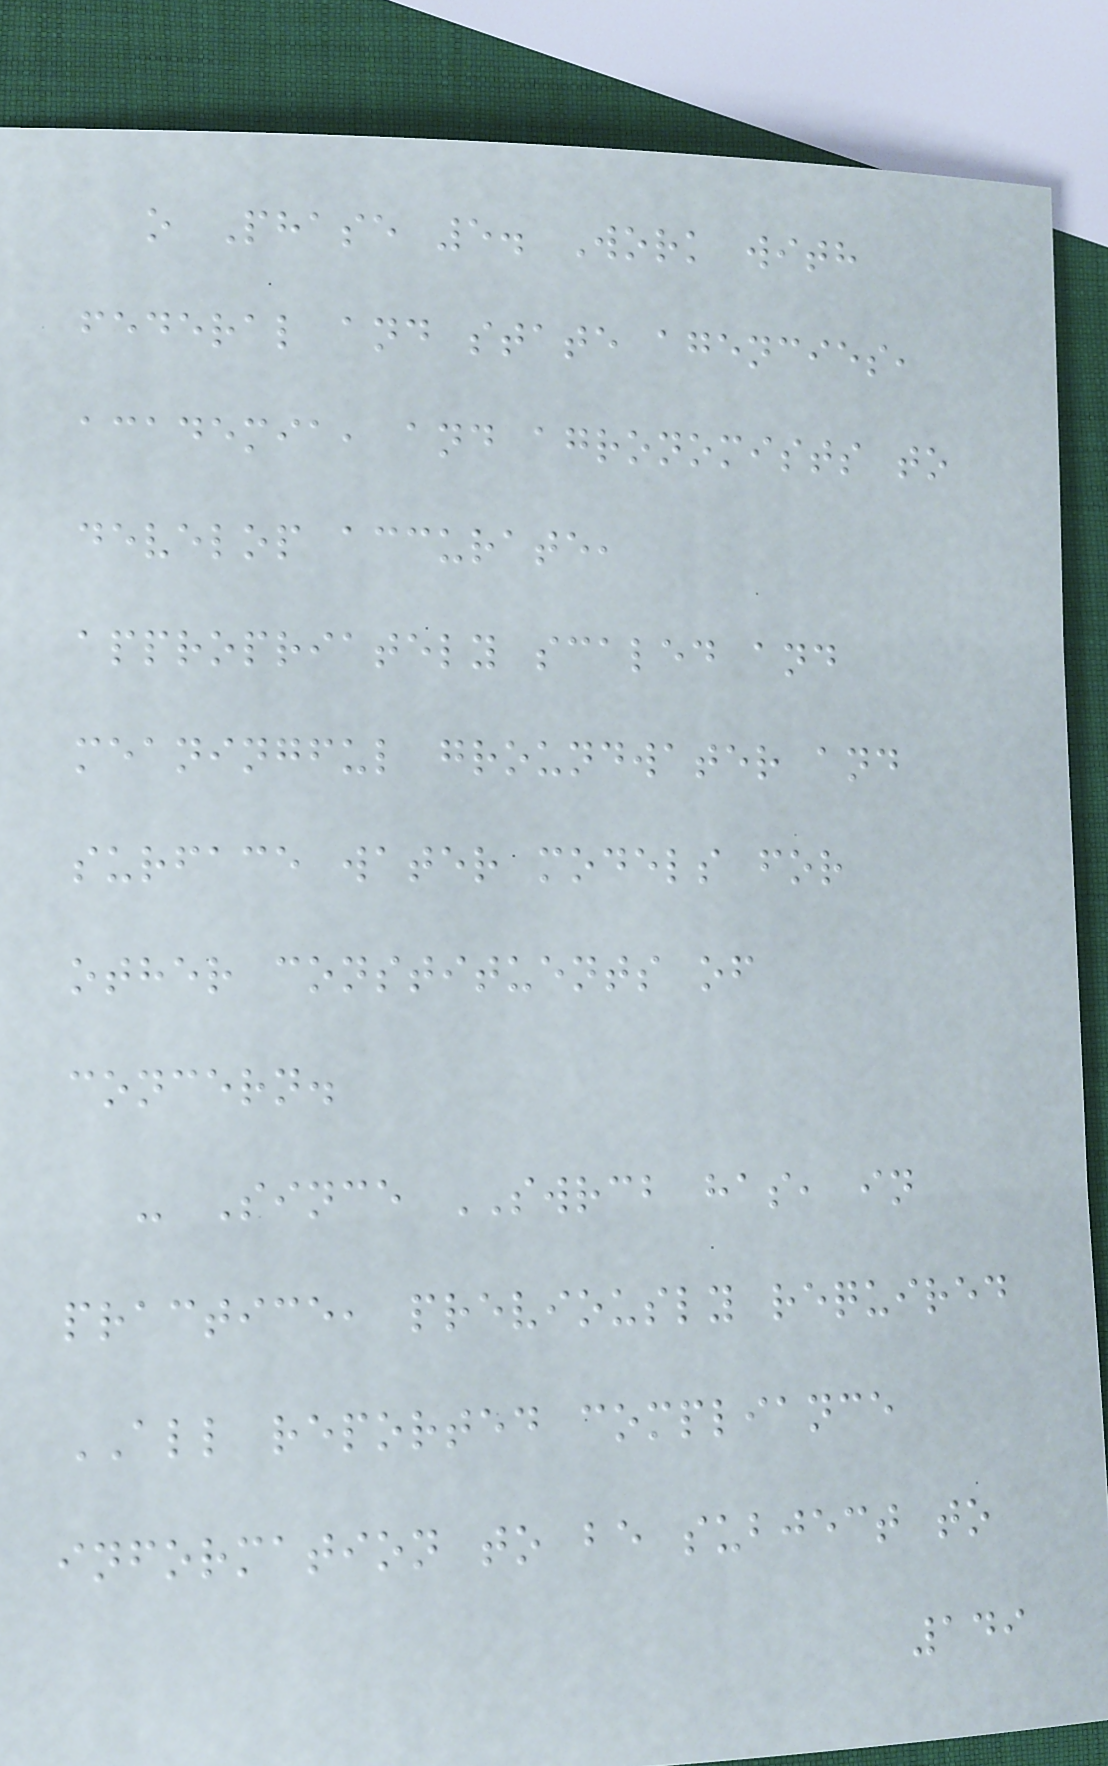o Phase 5. Work with
federal and state agencies,
academia, and agronomists to
develop accurate,
appropriately scaled and
meaningful groundwater and
surface water models for
other constituents of
concern.
- Since SWRCB has, in
practice, previously required
ALL reported compliance
information to be subject to
149
